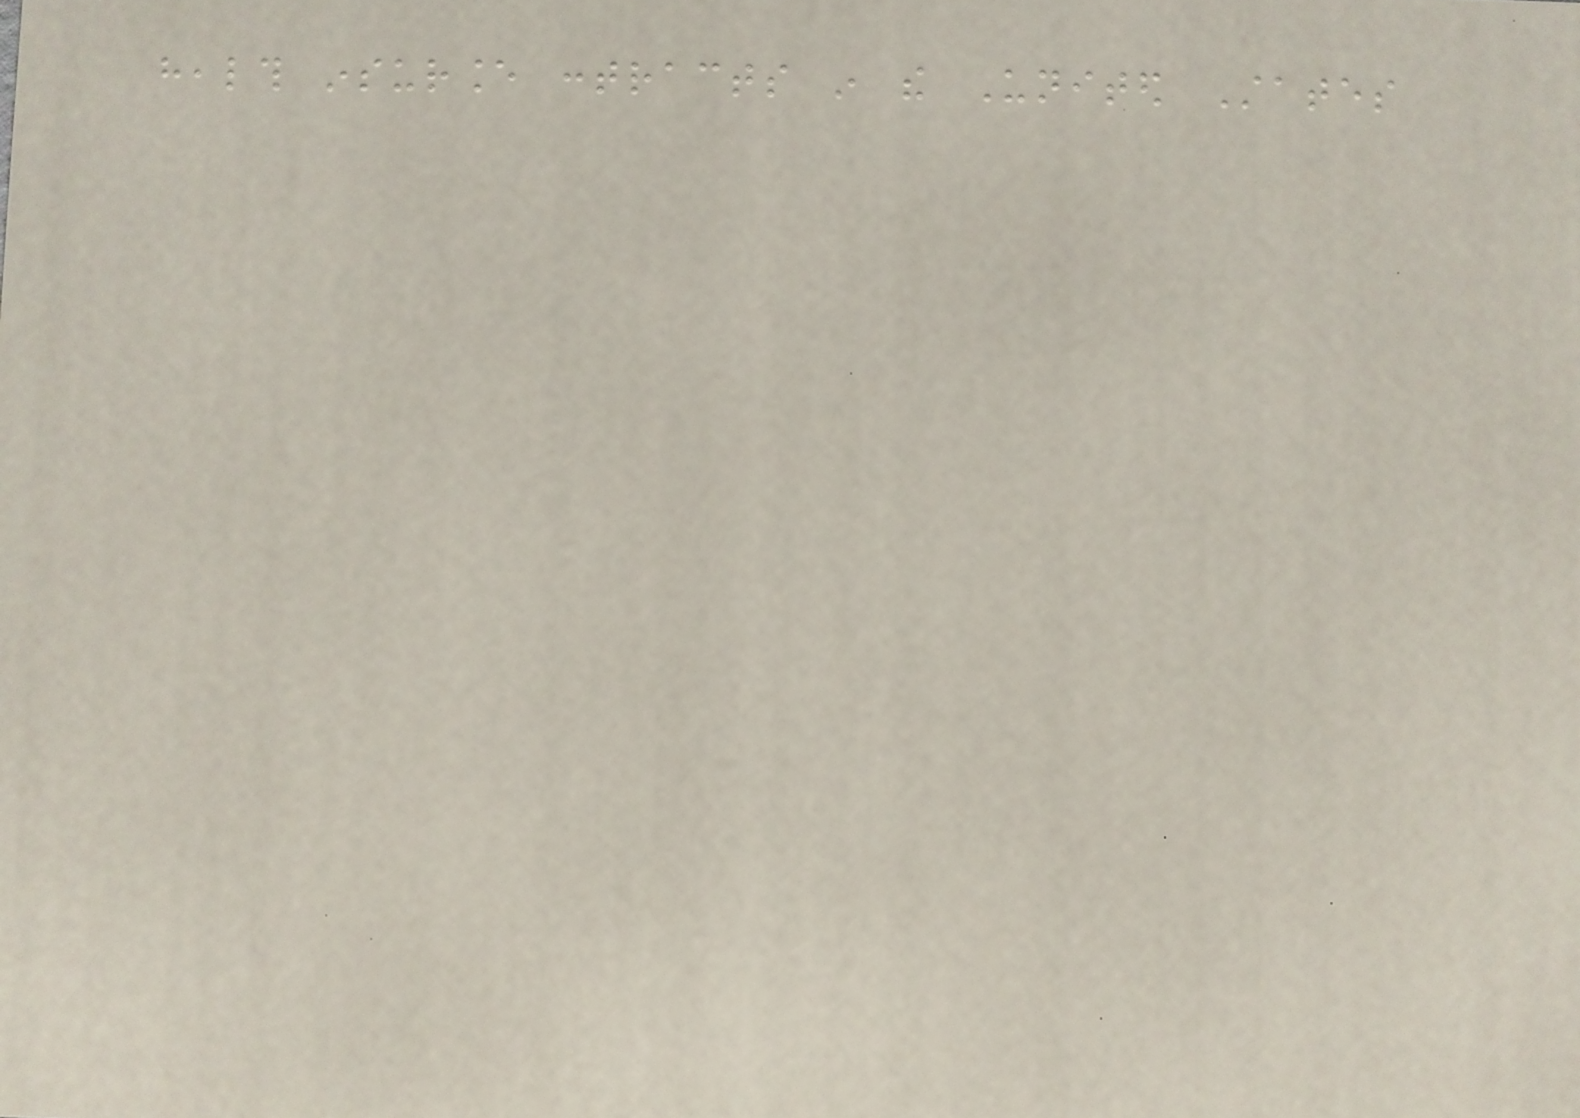health insurance contracts in the United States
